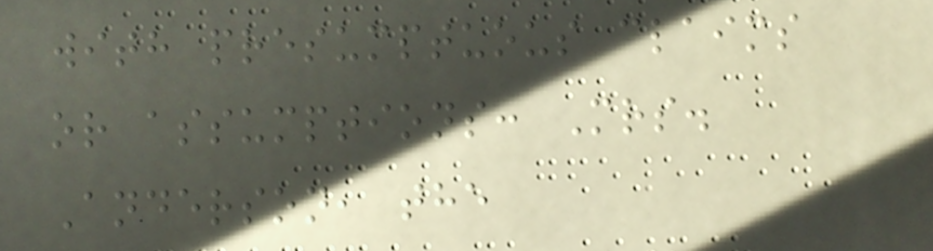with presumptuous claims
or assumptions: Mrs.
Anderson, the
